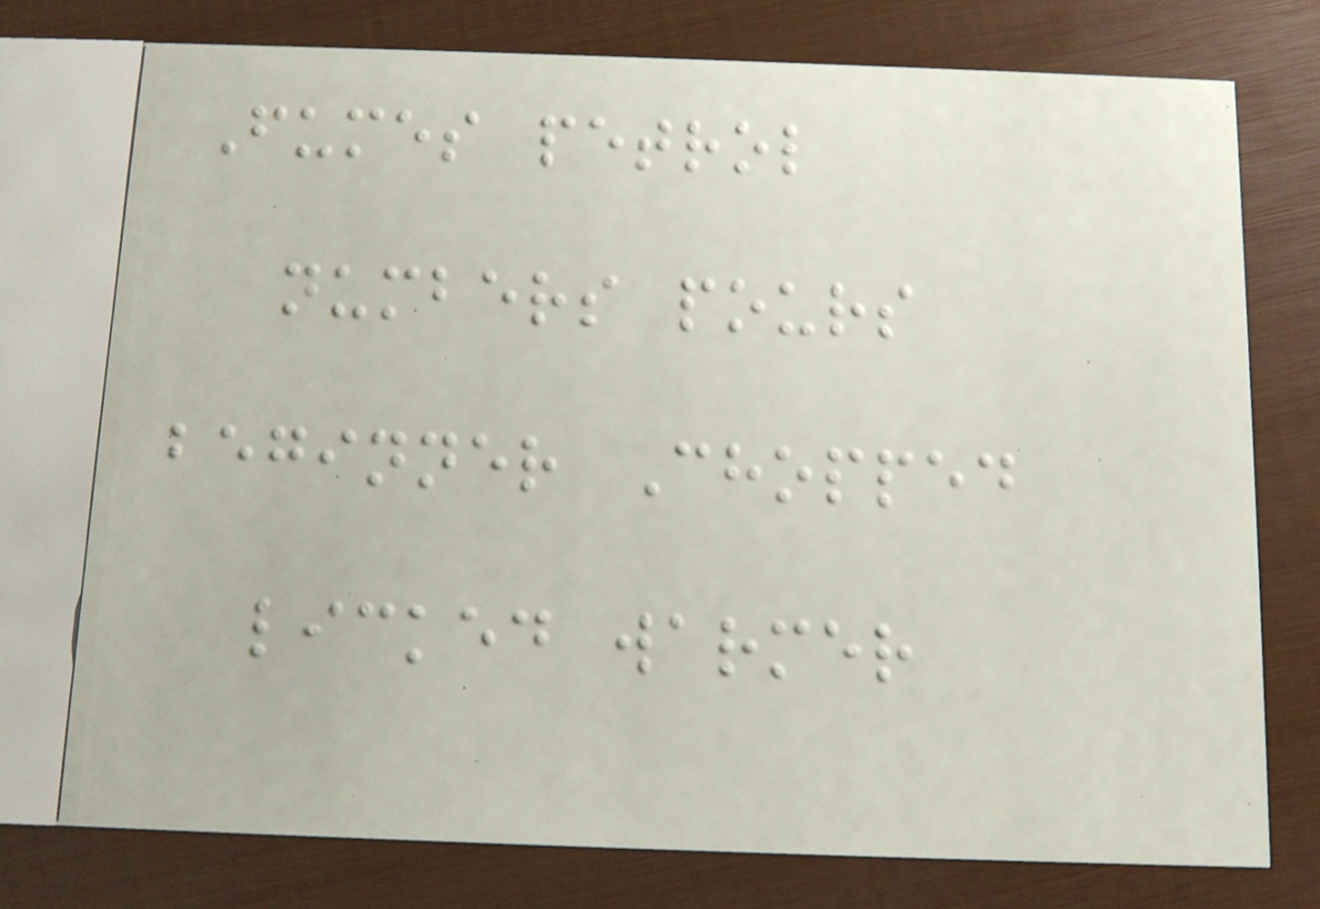Fumes petrol
numbers pours
beginner Chopped
licked warmer
